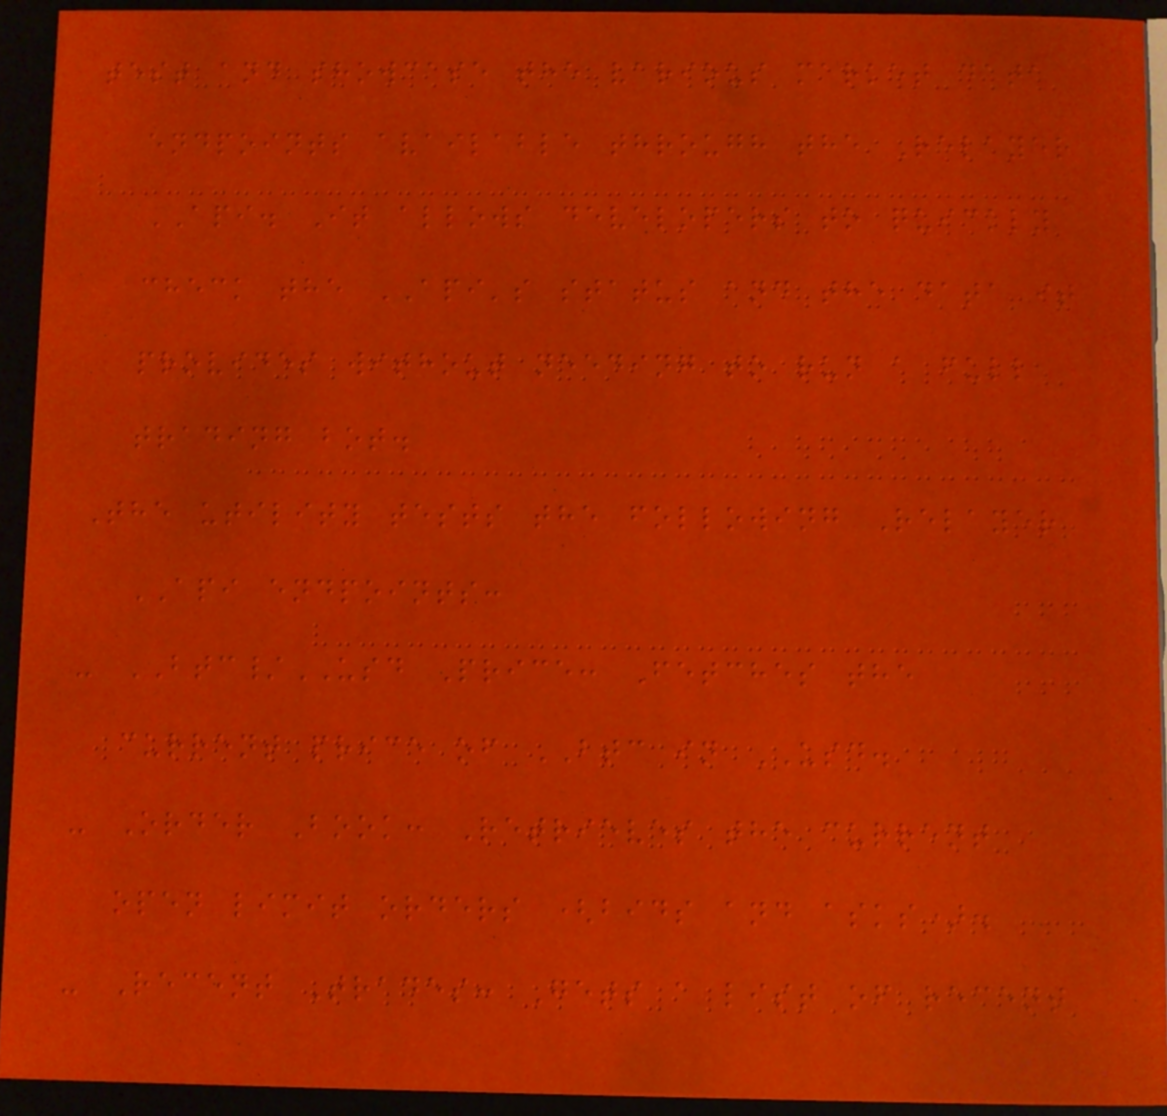test and showcase the various market data
endpoints available through the Relayer
API. It allows developers to quickly
check the API's status and the data it
provides without needing to run a full
trading bot.
The utility tests the following Relayer
API endpoints:
- BTC/USD Price: Fetches the
current price of BTC in USD.
- Order Book: Retrieves the current
open limit orders (bids and asks).
- Recent Trades: Gets a list of recent
